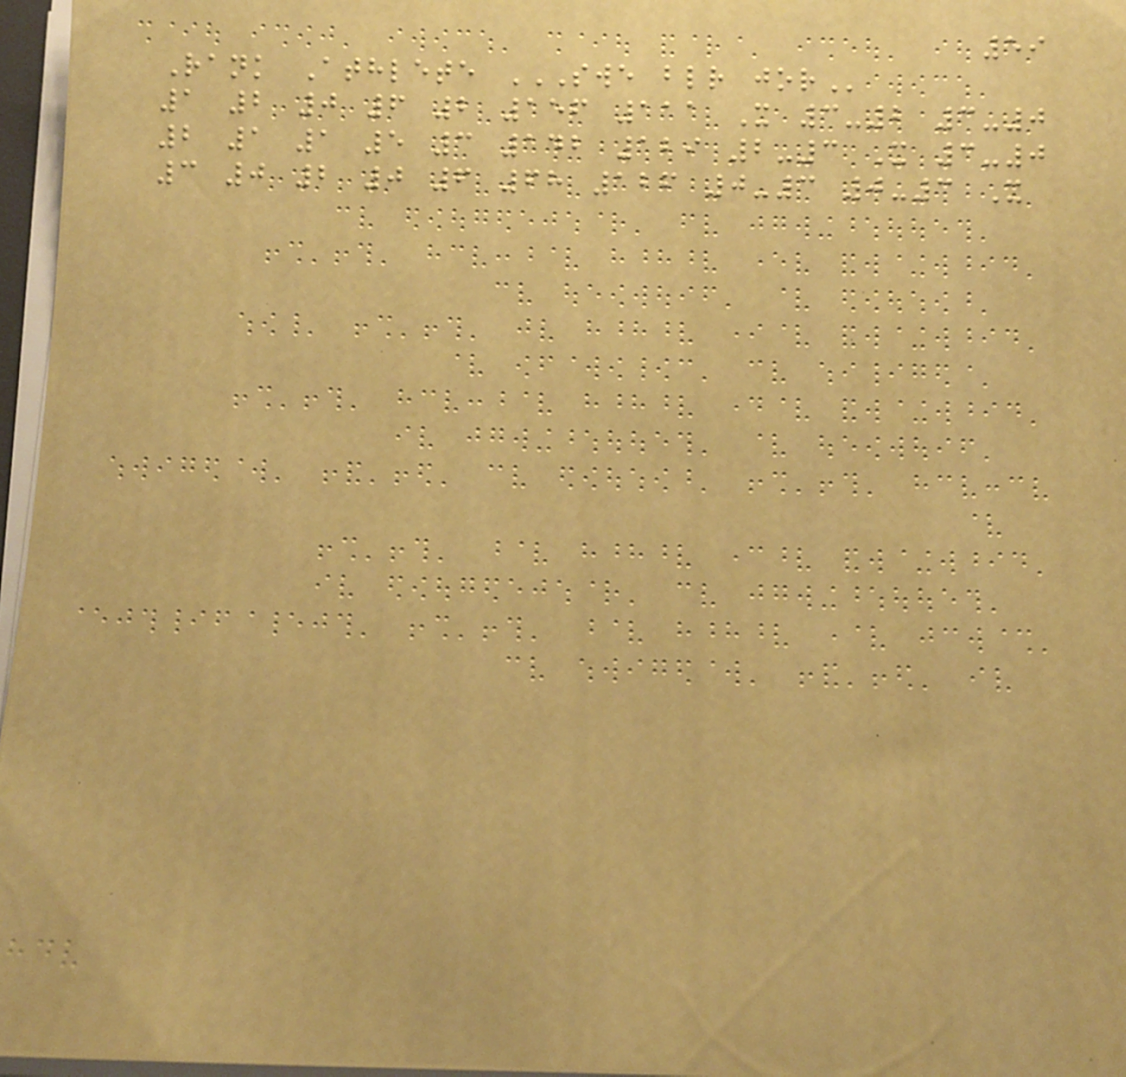59
Rank Athlete SWE BLR JOR
1 2 0 6 2 156 111 X 3-2 3-0
2 1 1 5 3 142 129 2-3 X 3-0
3 0 2 0 6 68 126 0-3 0-3 X
